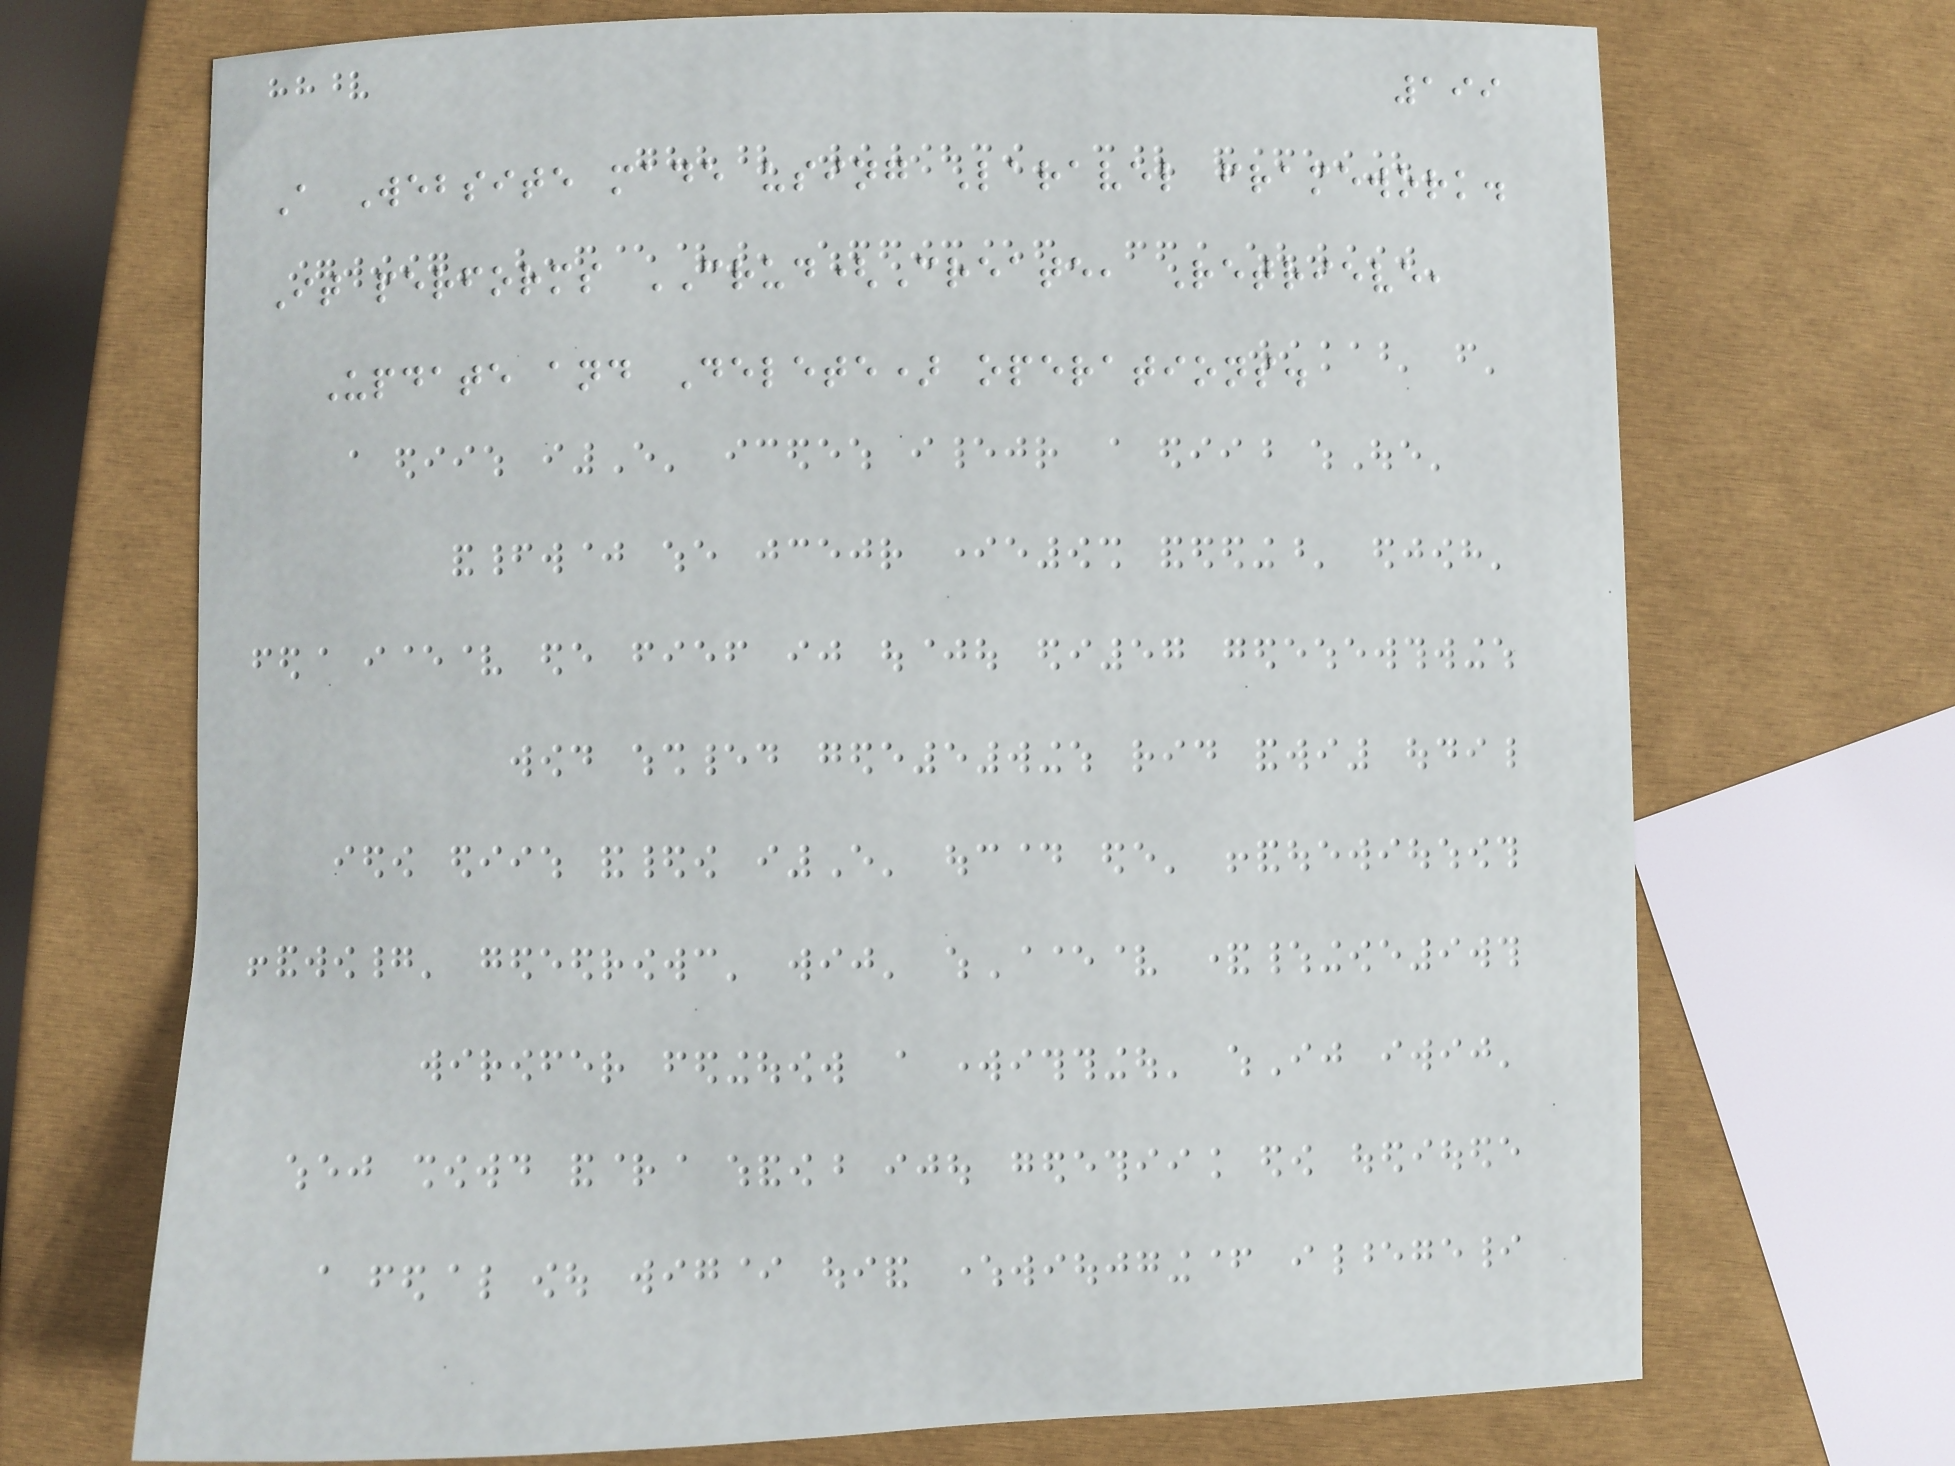199
A Website made using Laravel framework.
It performs CRUD(Create, Retrieve,
Update and Delete) operations.
